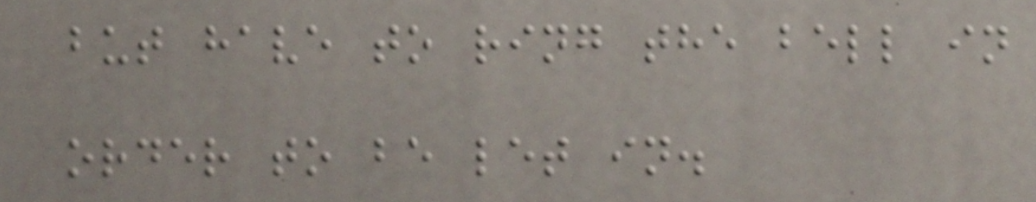but have to ring the bell in
order to be let in.
